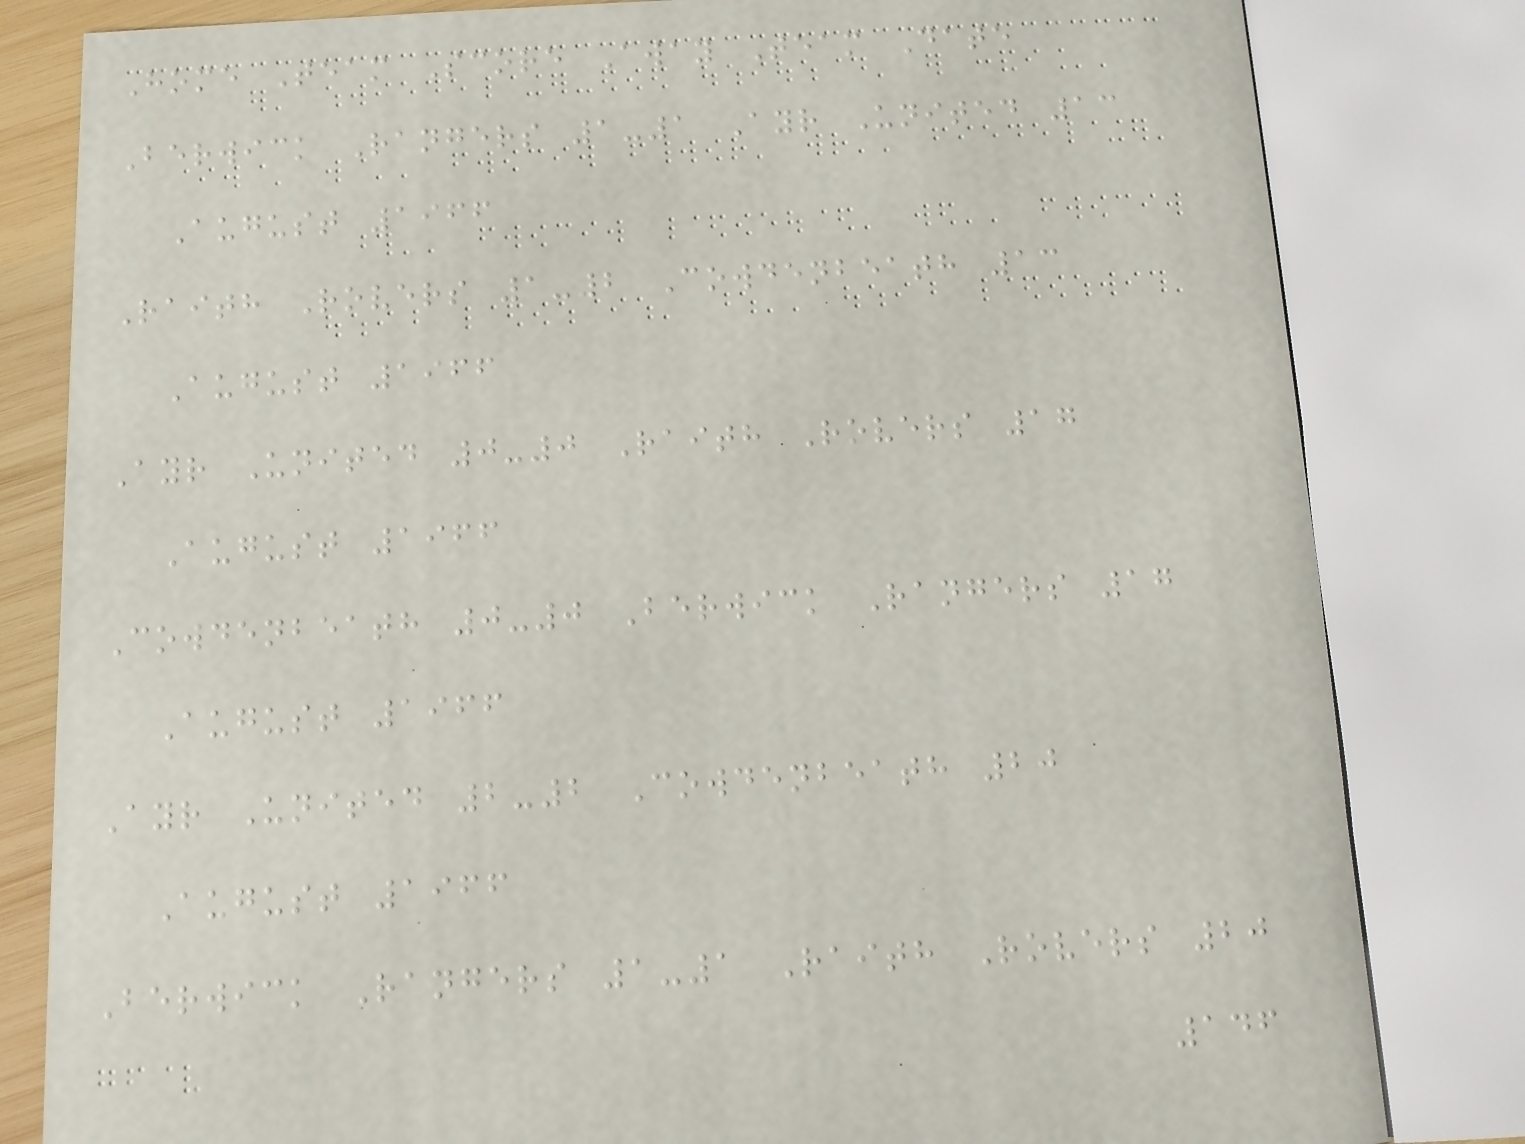Home Team Score Away Team Date
Berwick Rangers 1-1 Ayr United 13
August 1966
Raith Rovers 1-2 Cowdenbeath 13
August 1966
Ayr United 0-0 Raith Rovers 17
August 1966
Cowdenbeath 0-0 Berwick Rangers 17
August 1966
Ayr United 2-2 Cowdenbeath 20
August 1966
Berwick Rangers 1-1 Raith Rovers 20
146
